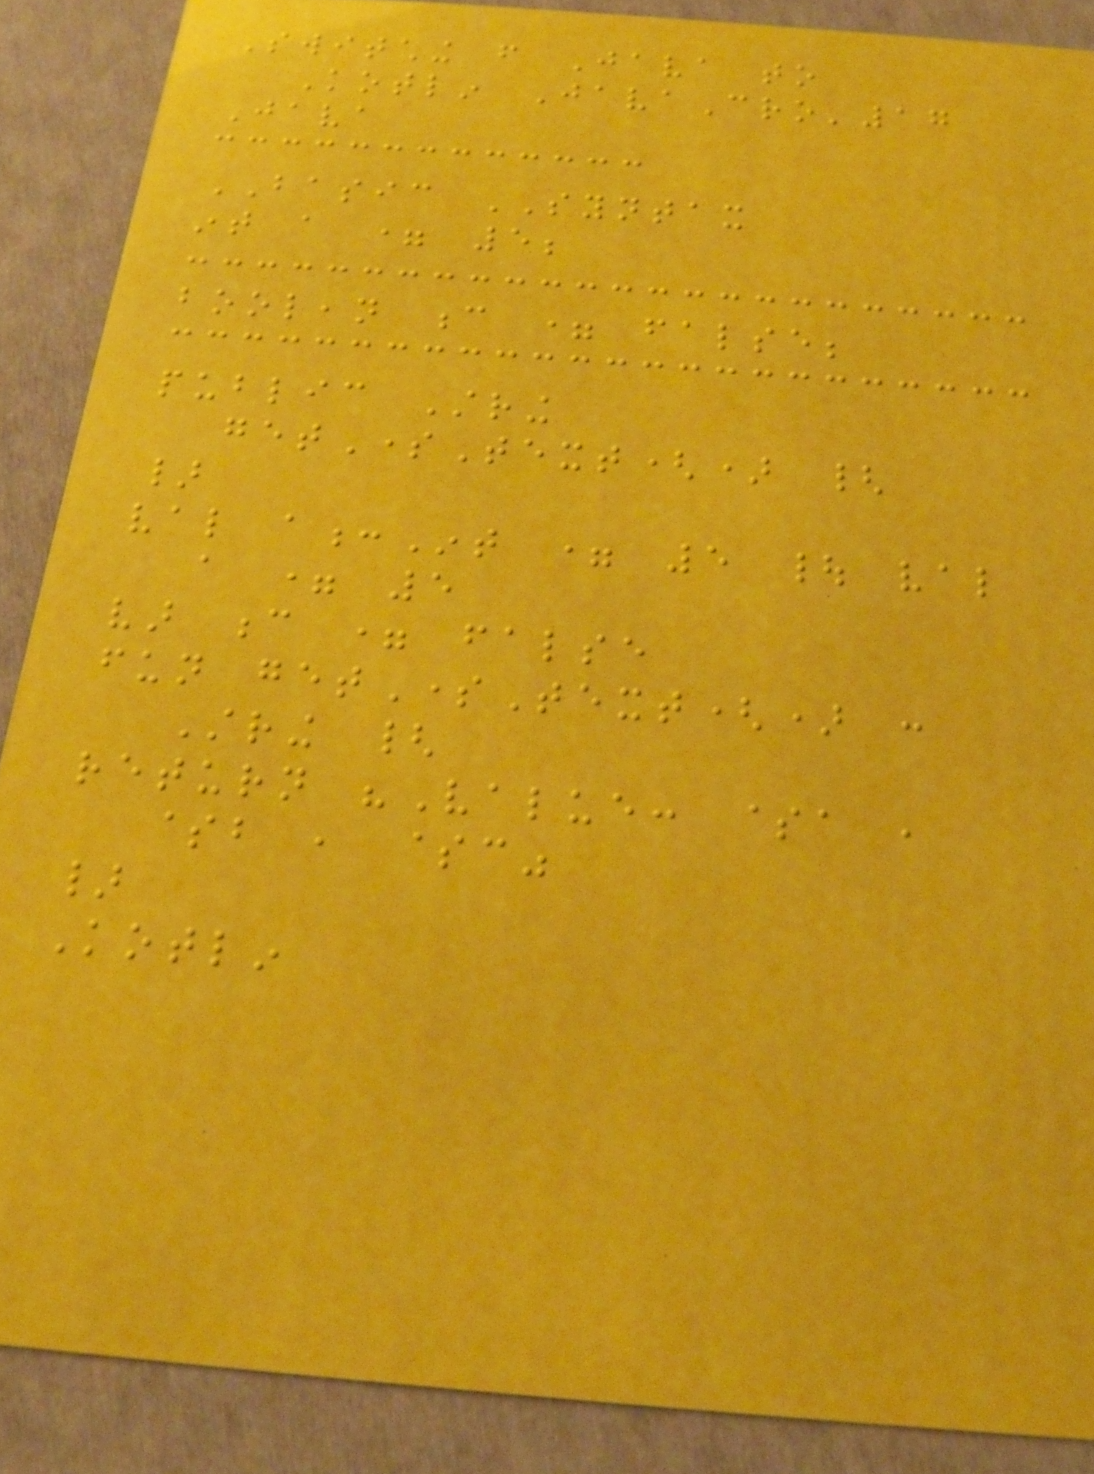Switching from Java to
Kotlin JavaCro'17
Java
BASIC SYNTAX
int a = 5;
boolean c = false;
public String
getSomeText() {
}
val a:Int = 5 | val
a = 5
var c = false
fun getSomeText() :
String {
return "Value: $a ,
$b , $c"
}
Kotlin
